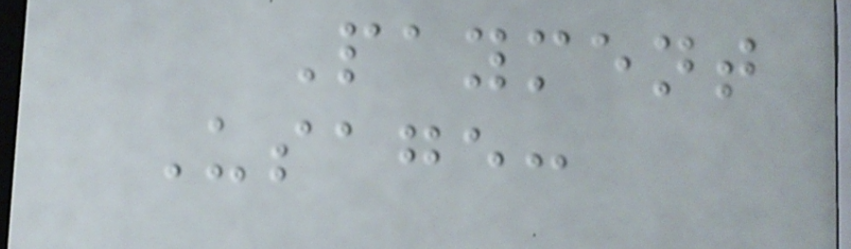Payment
Usage:
